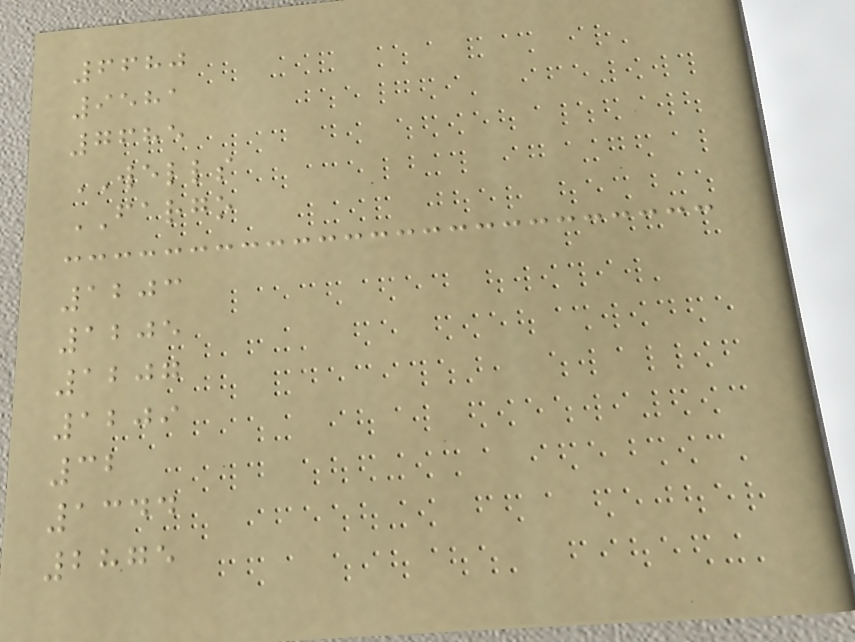6680
9581
7685
WELLS
FARGO
1203
1205
1207
1209
32
1344
2875
